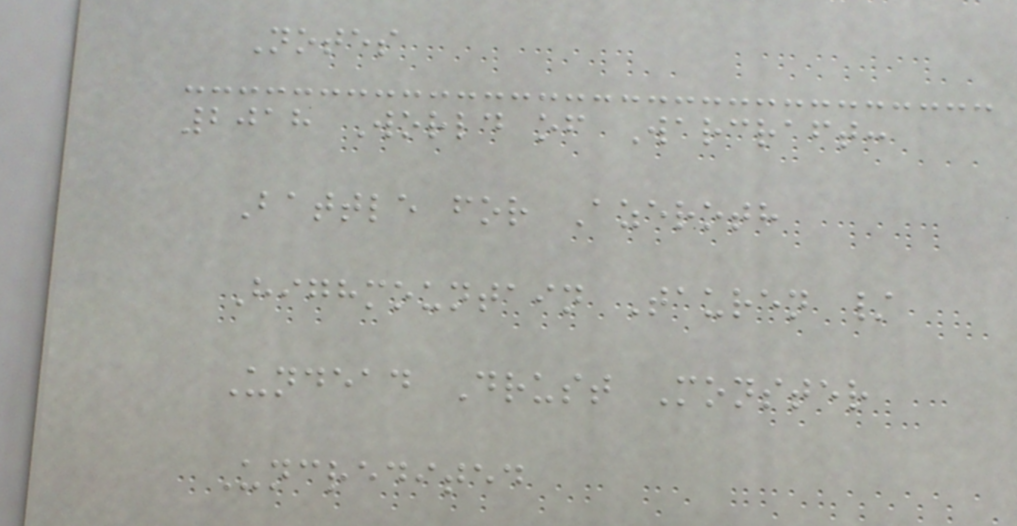Notes
2018 World of Warcraft:
Battle for Azeroth
Highmountain Tauren /
Undead Drust Monster
Uncredited
